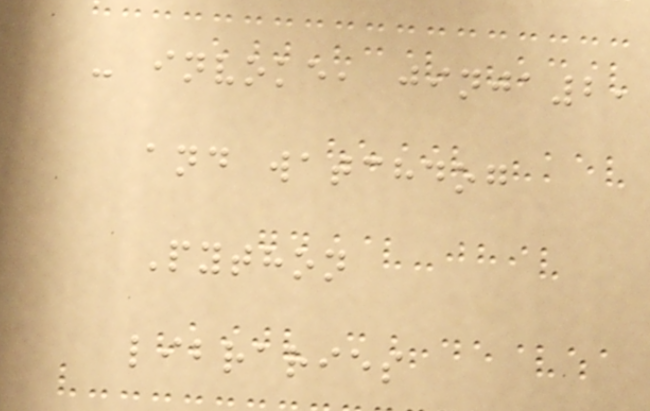- invoke, jinja2,
and watchdog
Python
libraries
